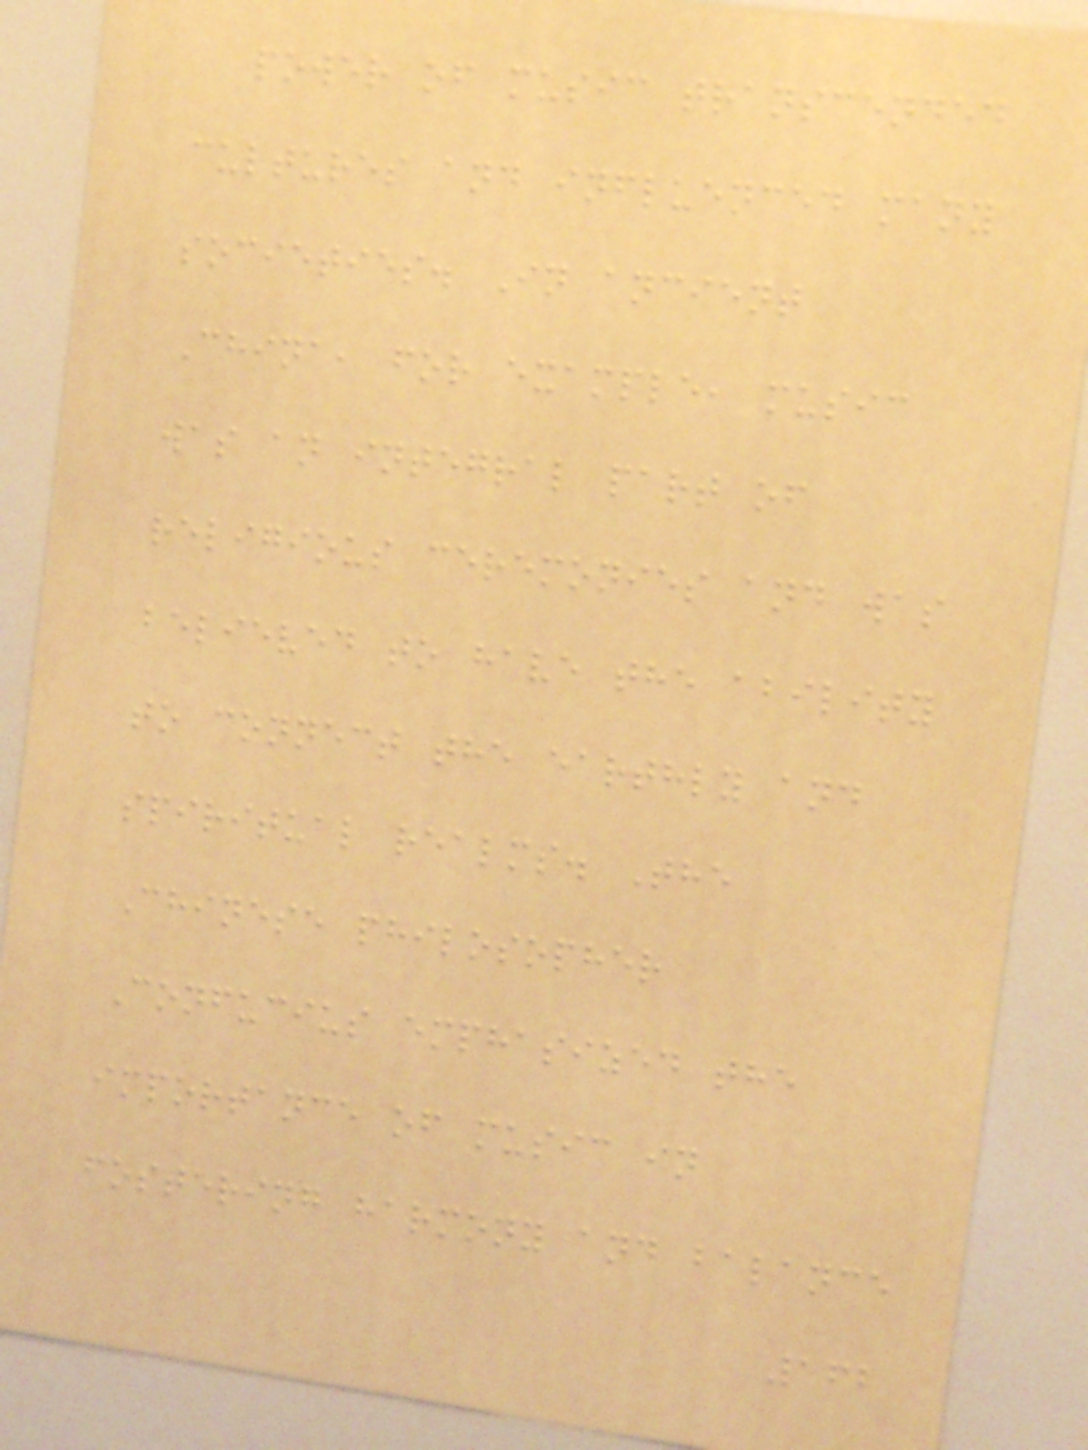power of music transcended
cultures and influenced many
societies. In ancient
China, for example, music
was an integral part of
religious ceremonies and was
believed to have the ability
to connect the earthly and
spiritual realms. The
Chinese philosopher
Confucius emphasized the
importance of music in
fostering harmony and balance
162
